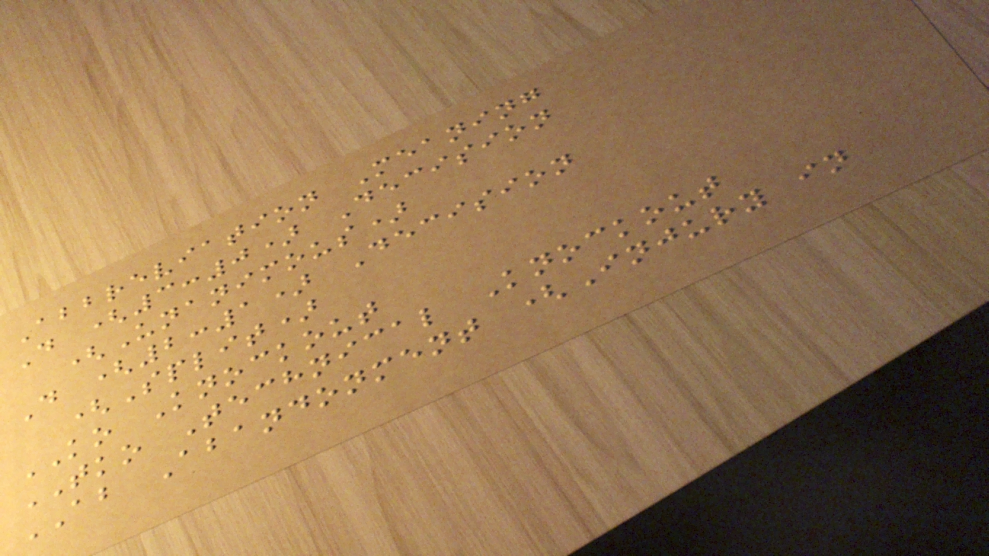Abbreviation Meaning
D (3:0) Decision
(Unanimous)
D (2:1) Decision
(Split)
KO Knockout
TKO Technical Knockout
AB Abandonment (Injury in
